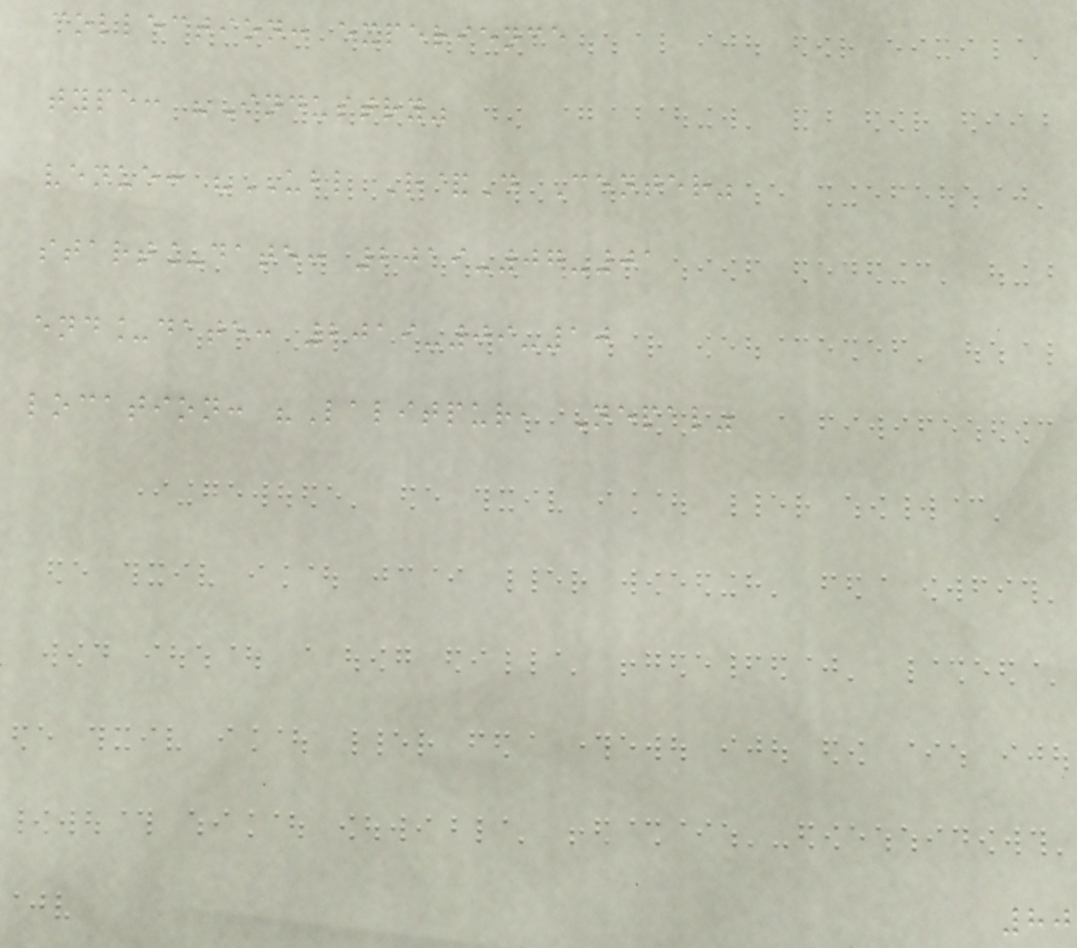collection: experience
type: "Industry"
venue: "UBL R&D Center"
start_date: 2019-07-01
end_date: 2019-09-10
location: "Lalitpur, Nepal"
80
